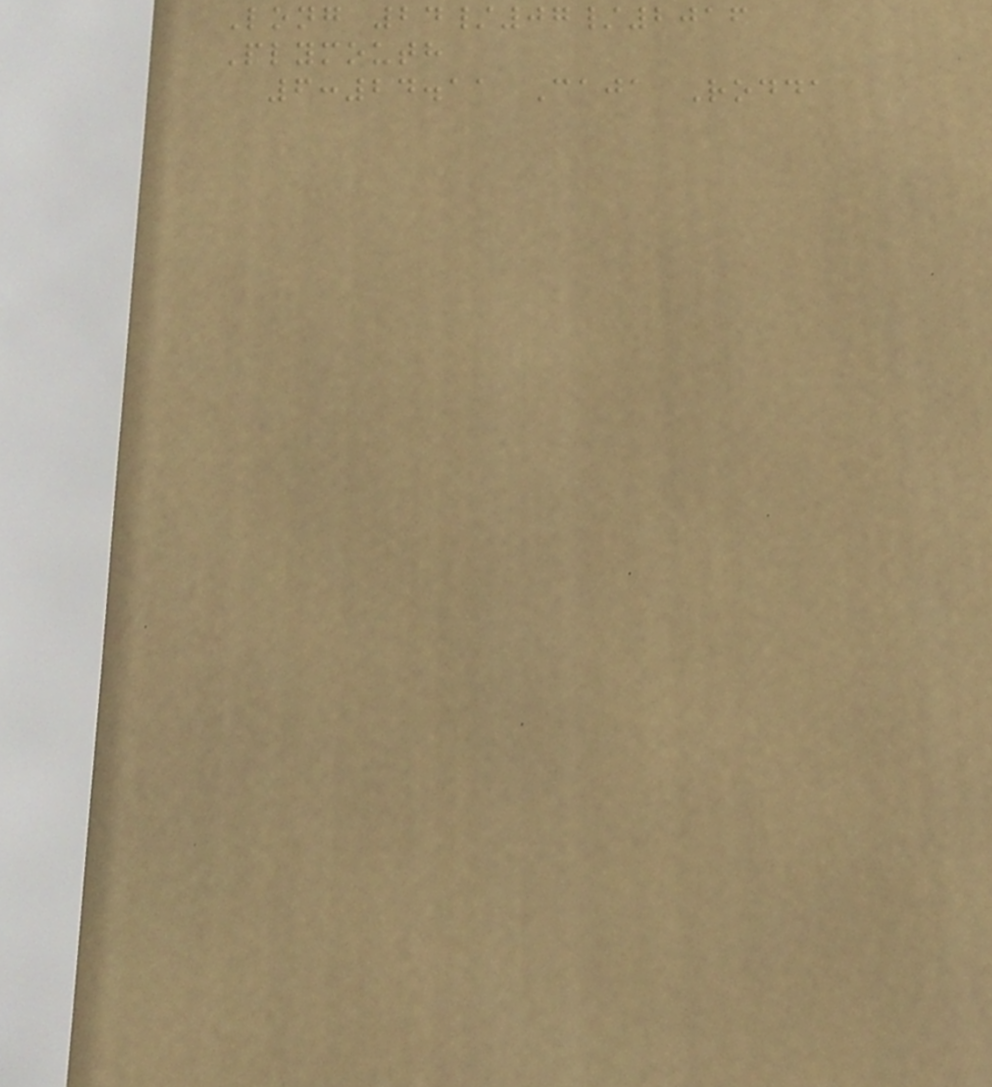Long 24/07/2016
Plymouth
6:24.11 Caja Rodda
